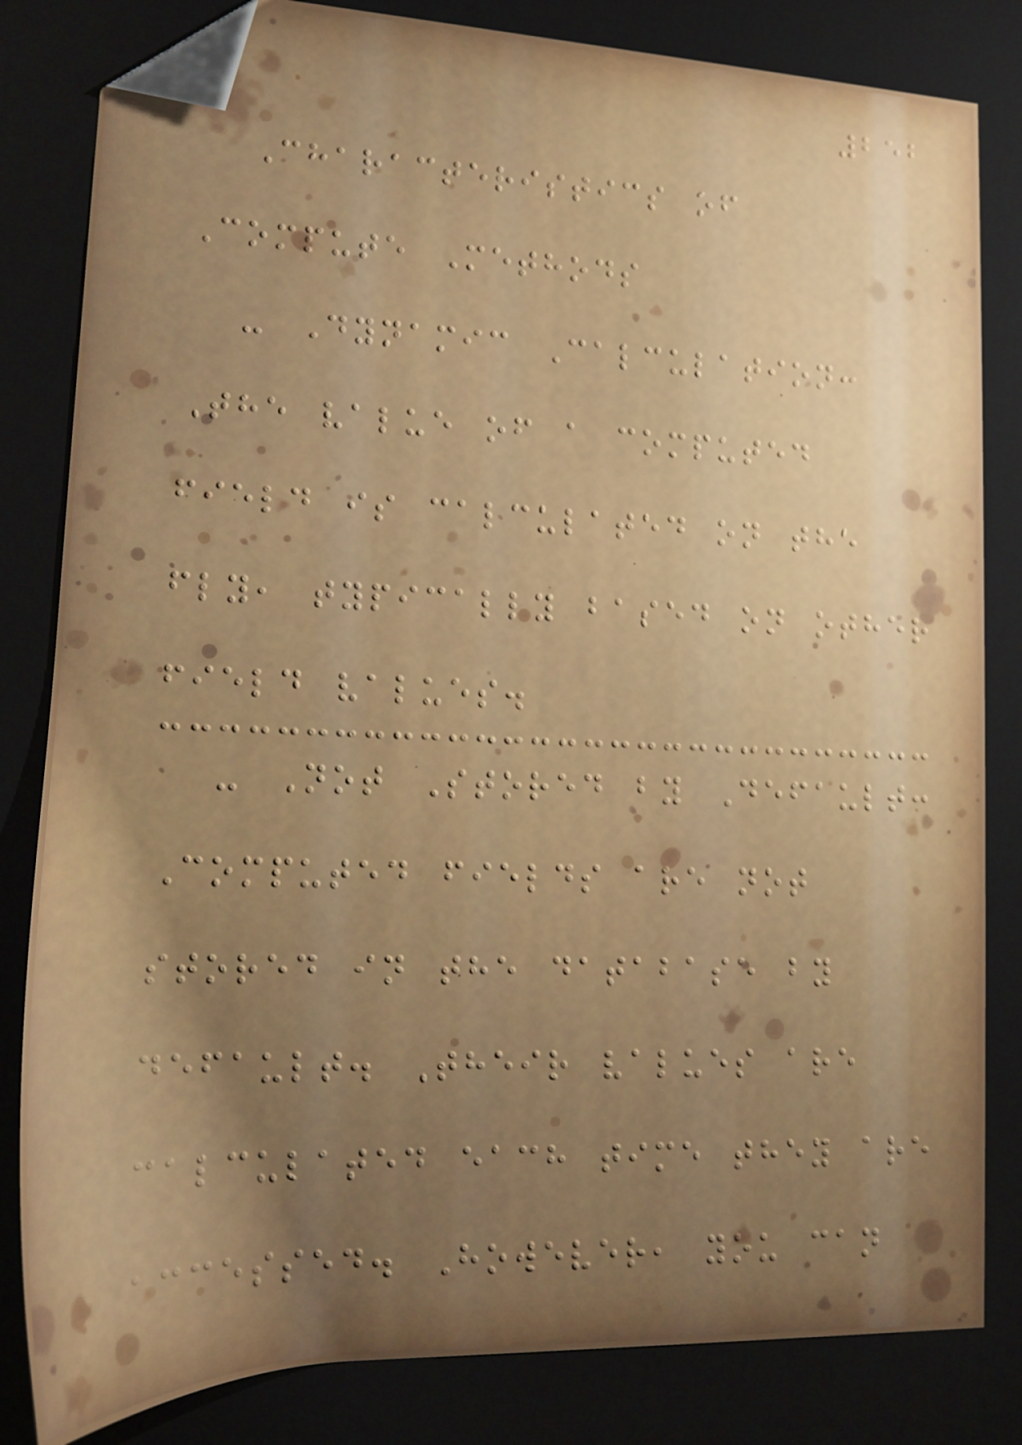252
Characteristics of
Compute Methods
- Dynamic Calculation:
The value of a computed
field is calculated on the
fly, typically based on other
field values.
- Not Stored by Default:
Computed fields are not
stored in the database by
default. Their values are
calculated each time they are
accessed. However, you can
